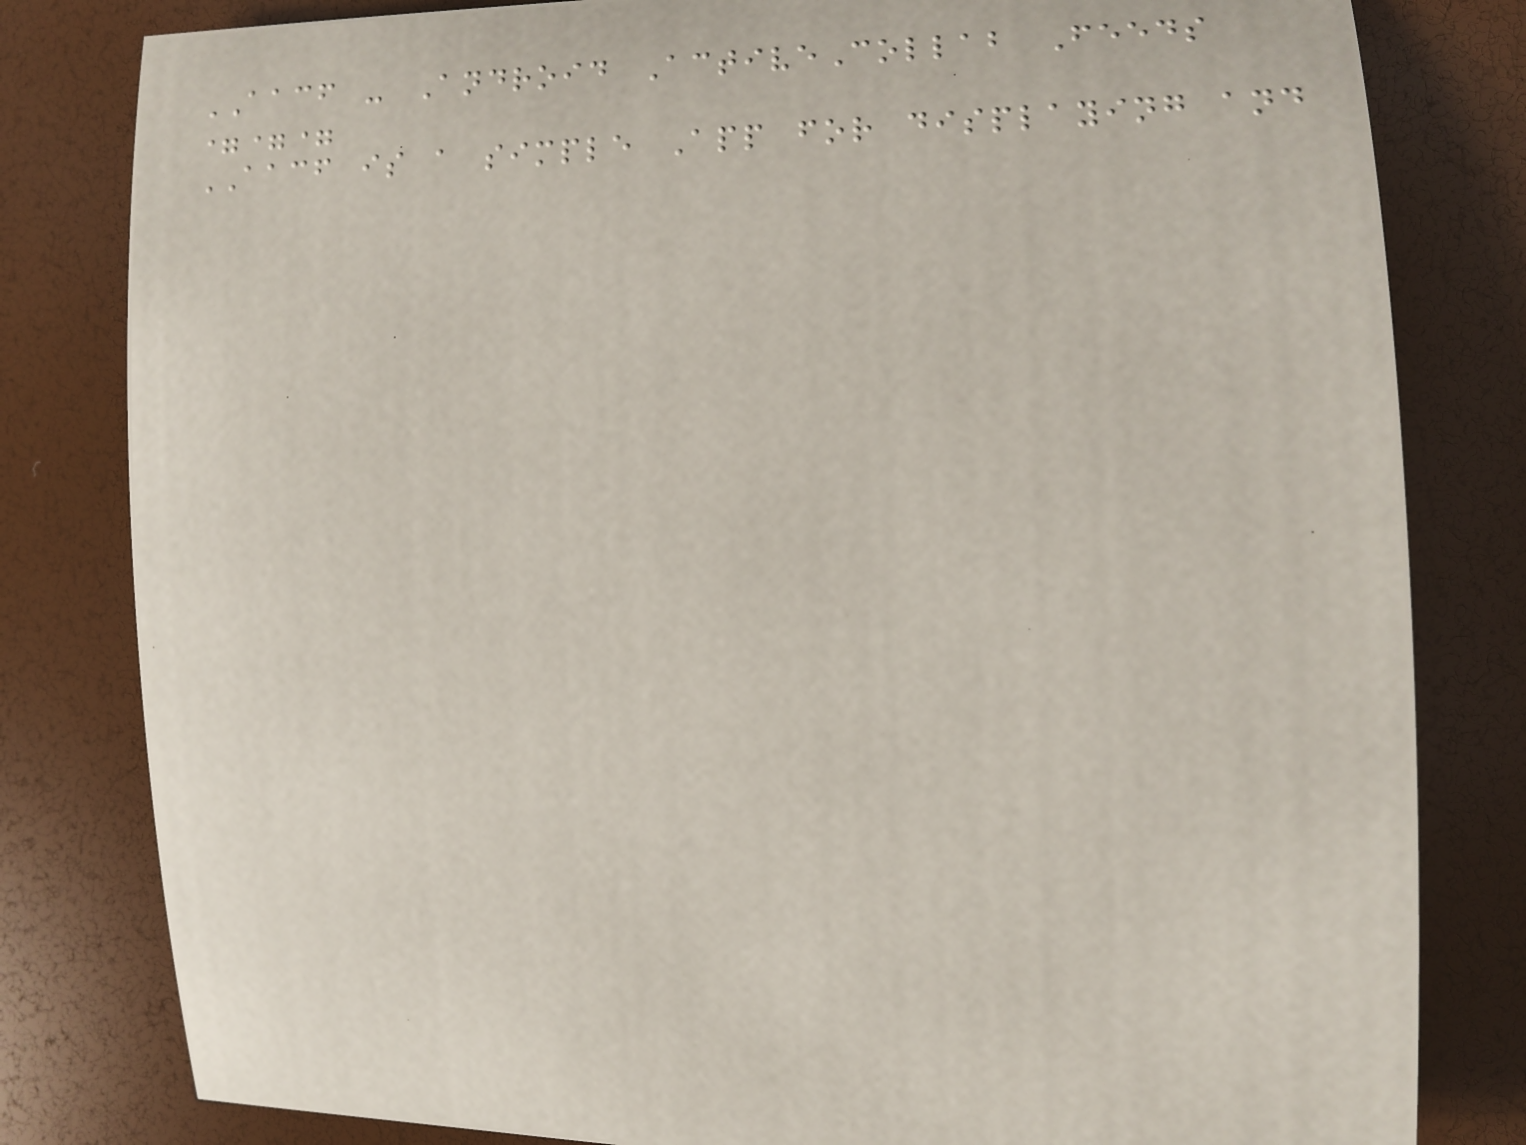AACF - Android ActiveCollab Feeds
===
AACF is a simple App for displaying and
